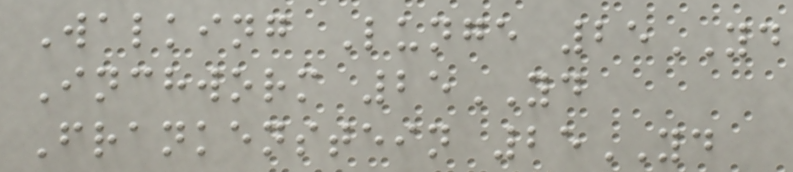Walking Lunge 25YD
Inchworm 25YD
Frankenstein 25YD
